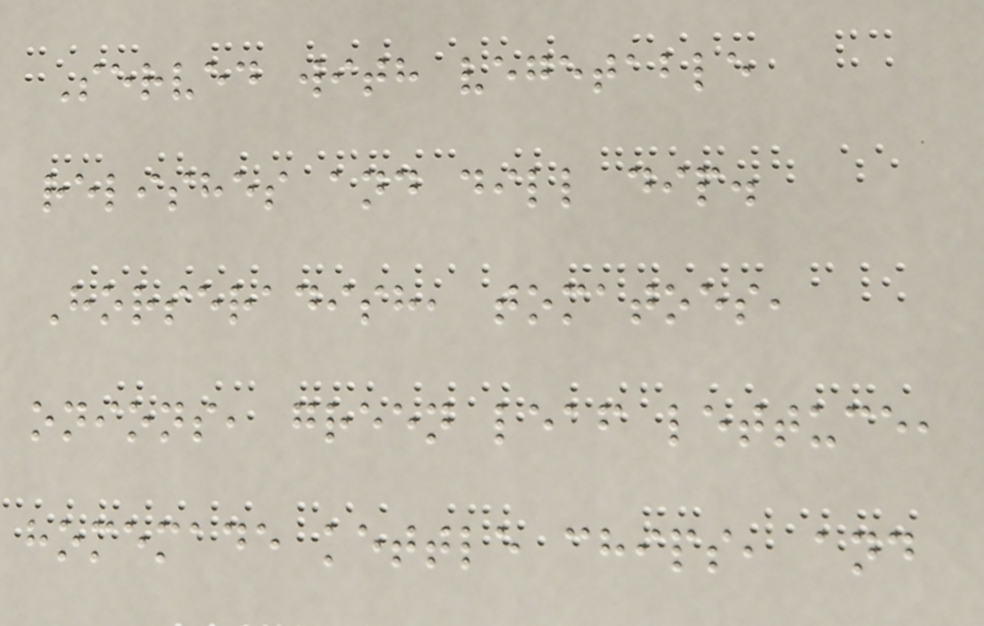Served with vegetable
relishes and dill dip.
Horseradish, tomatoes,
onions, green leaf lettuce,
homemade kettle chips, and
